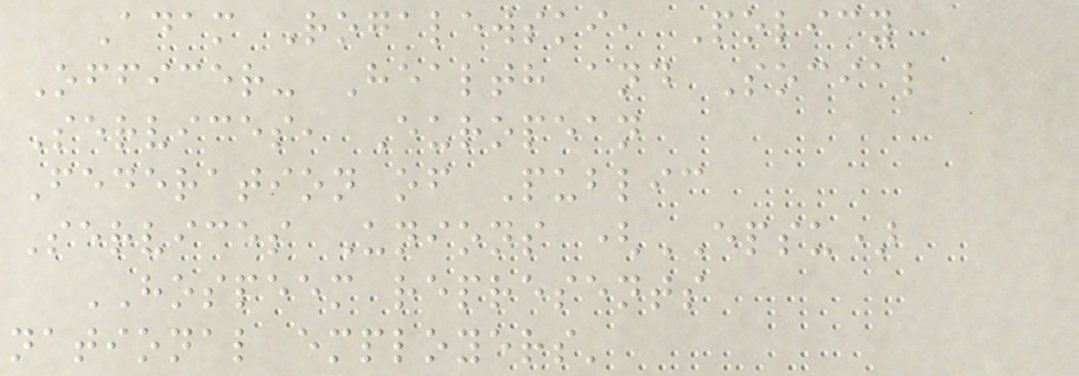Adam Rogalewski, Policy
Officer- Health and Social
Services, European
Federation of Public
Services Unions (EPSU)
HOSPEEM represents
national employers'
